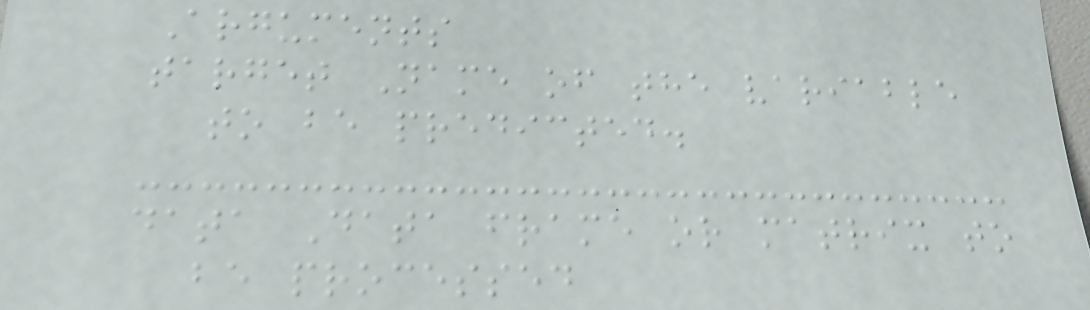Arguments
target Name of the variable
to be predicted.
data Data frame or matrix to
be processed
